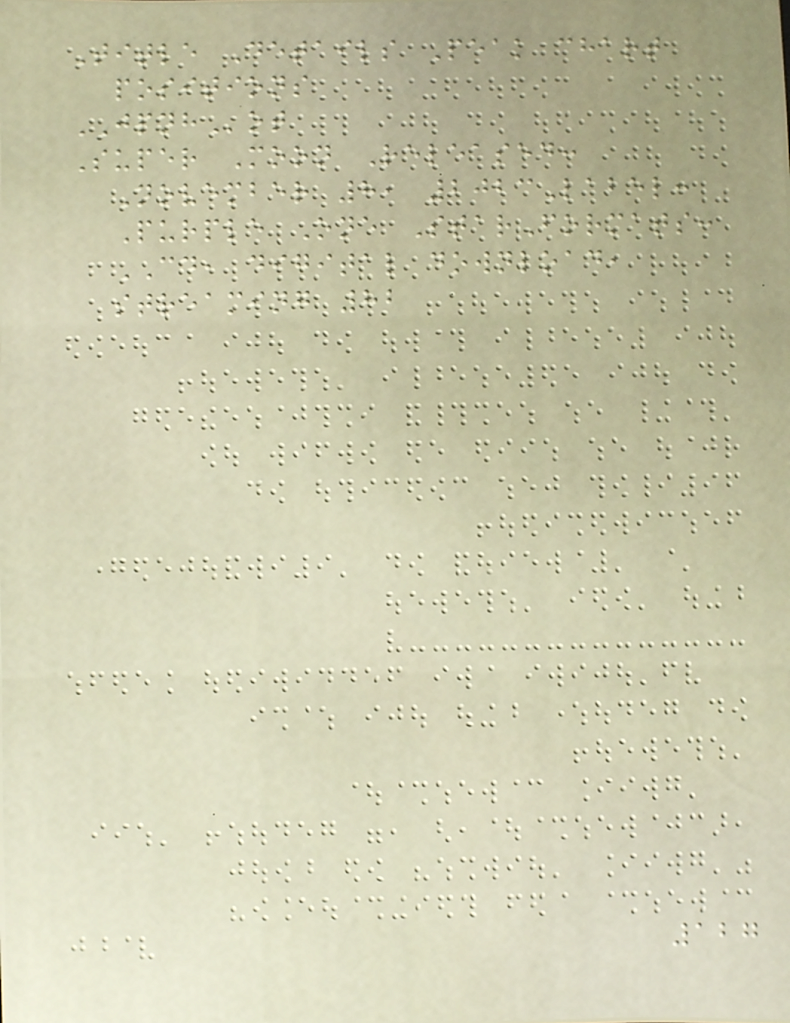Title Details Peak chart
positions
JPNHot
Super Moon Released:
November 8, 2023Label:
Purple One StarFormats:
CD, digital download,
streaming 82
127
